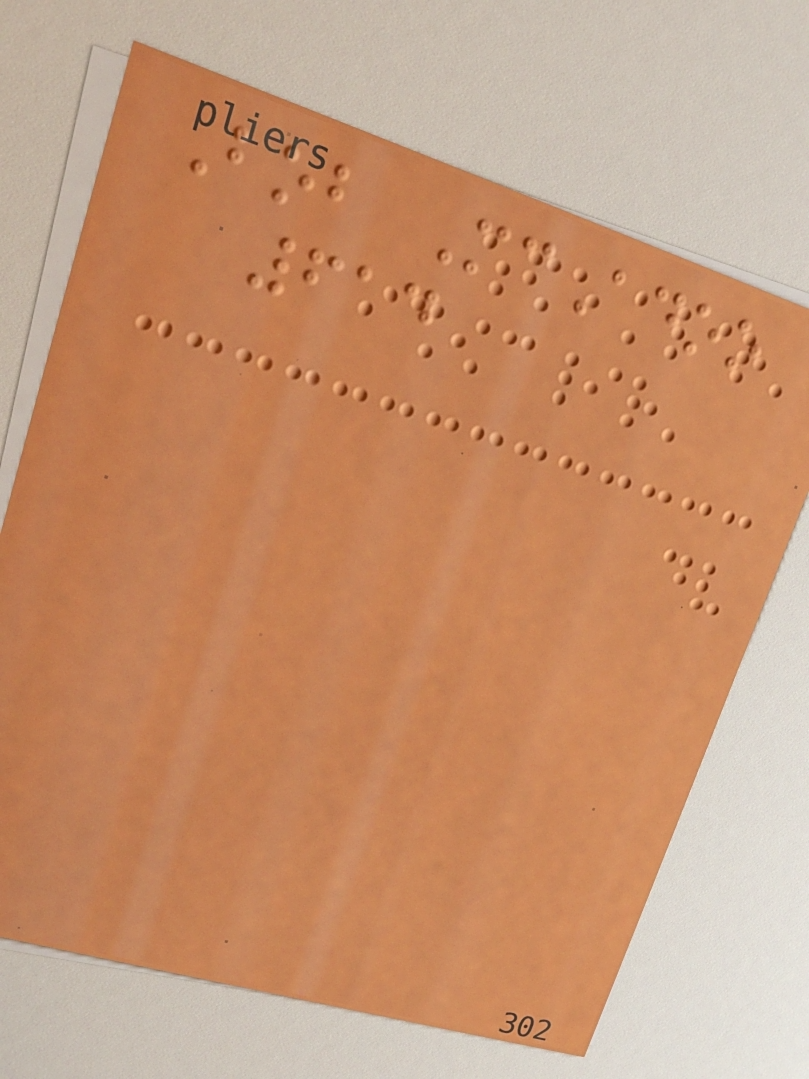Bob McAdoo
614
